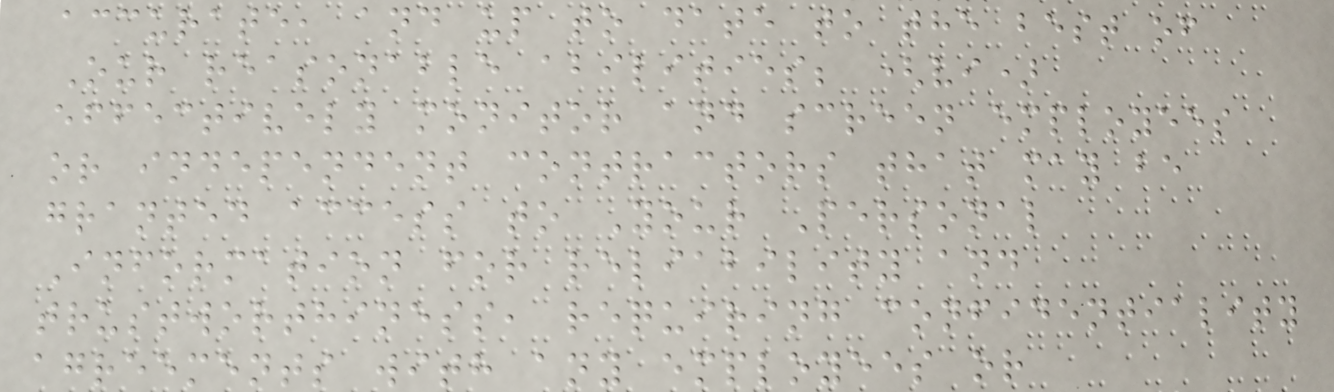accurate, and up to date to the best of
Our reasonable abilities; (vi)
effectively monitor and screen employees
or independent contractors that may be
granted access to Your Personal
Information for reliability and
trustworthiness, requiring confidentiality
agreements with any employees or
